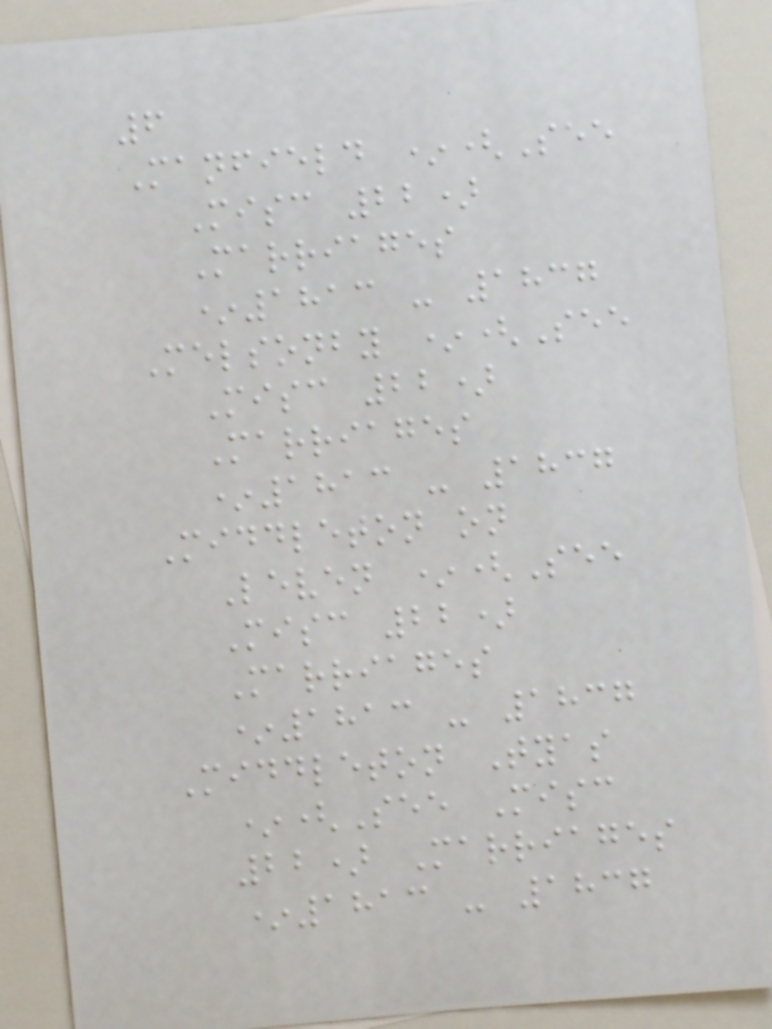6
Manfield *(See
Misc 22)
Marriages
*1813 - 1837
Melsonby *(See
Misc 22)
Marriages
*1813 - 1837
Middleton on
Leven *(See
Misc 22)
Marriages
*1813 - 1837
Middleton Tyas
*(See Misc
22) Marriages
*1813 - 1837
